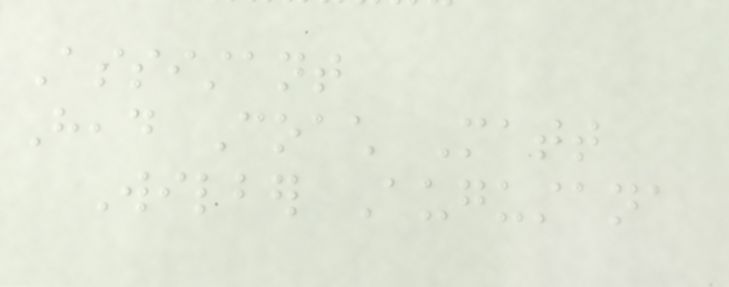Assistant
Head Coach Matt
Wilber Augustana
